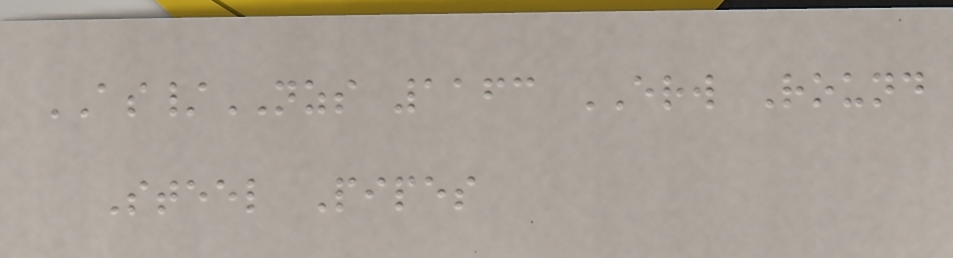AS/NZS 1163 ERW Round
Steel Pipes
